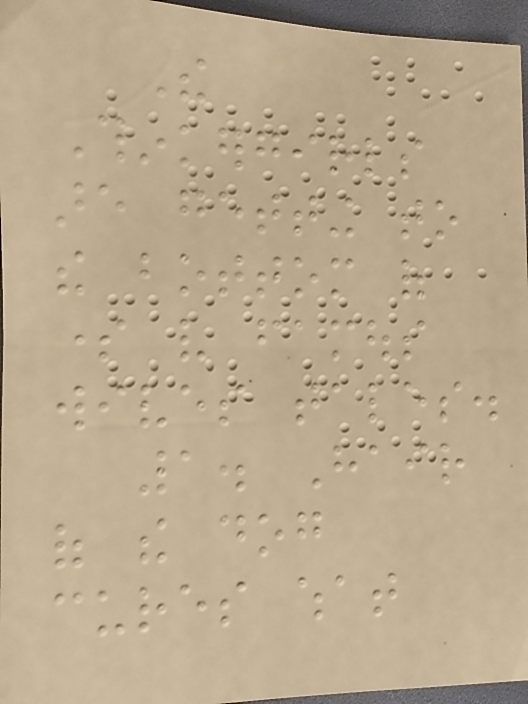The
Thinkergirls
are getting to
the bottom of
some very famous
wives tales.
1. Hair
of the dog
cures what
